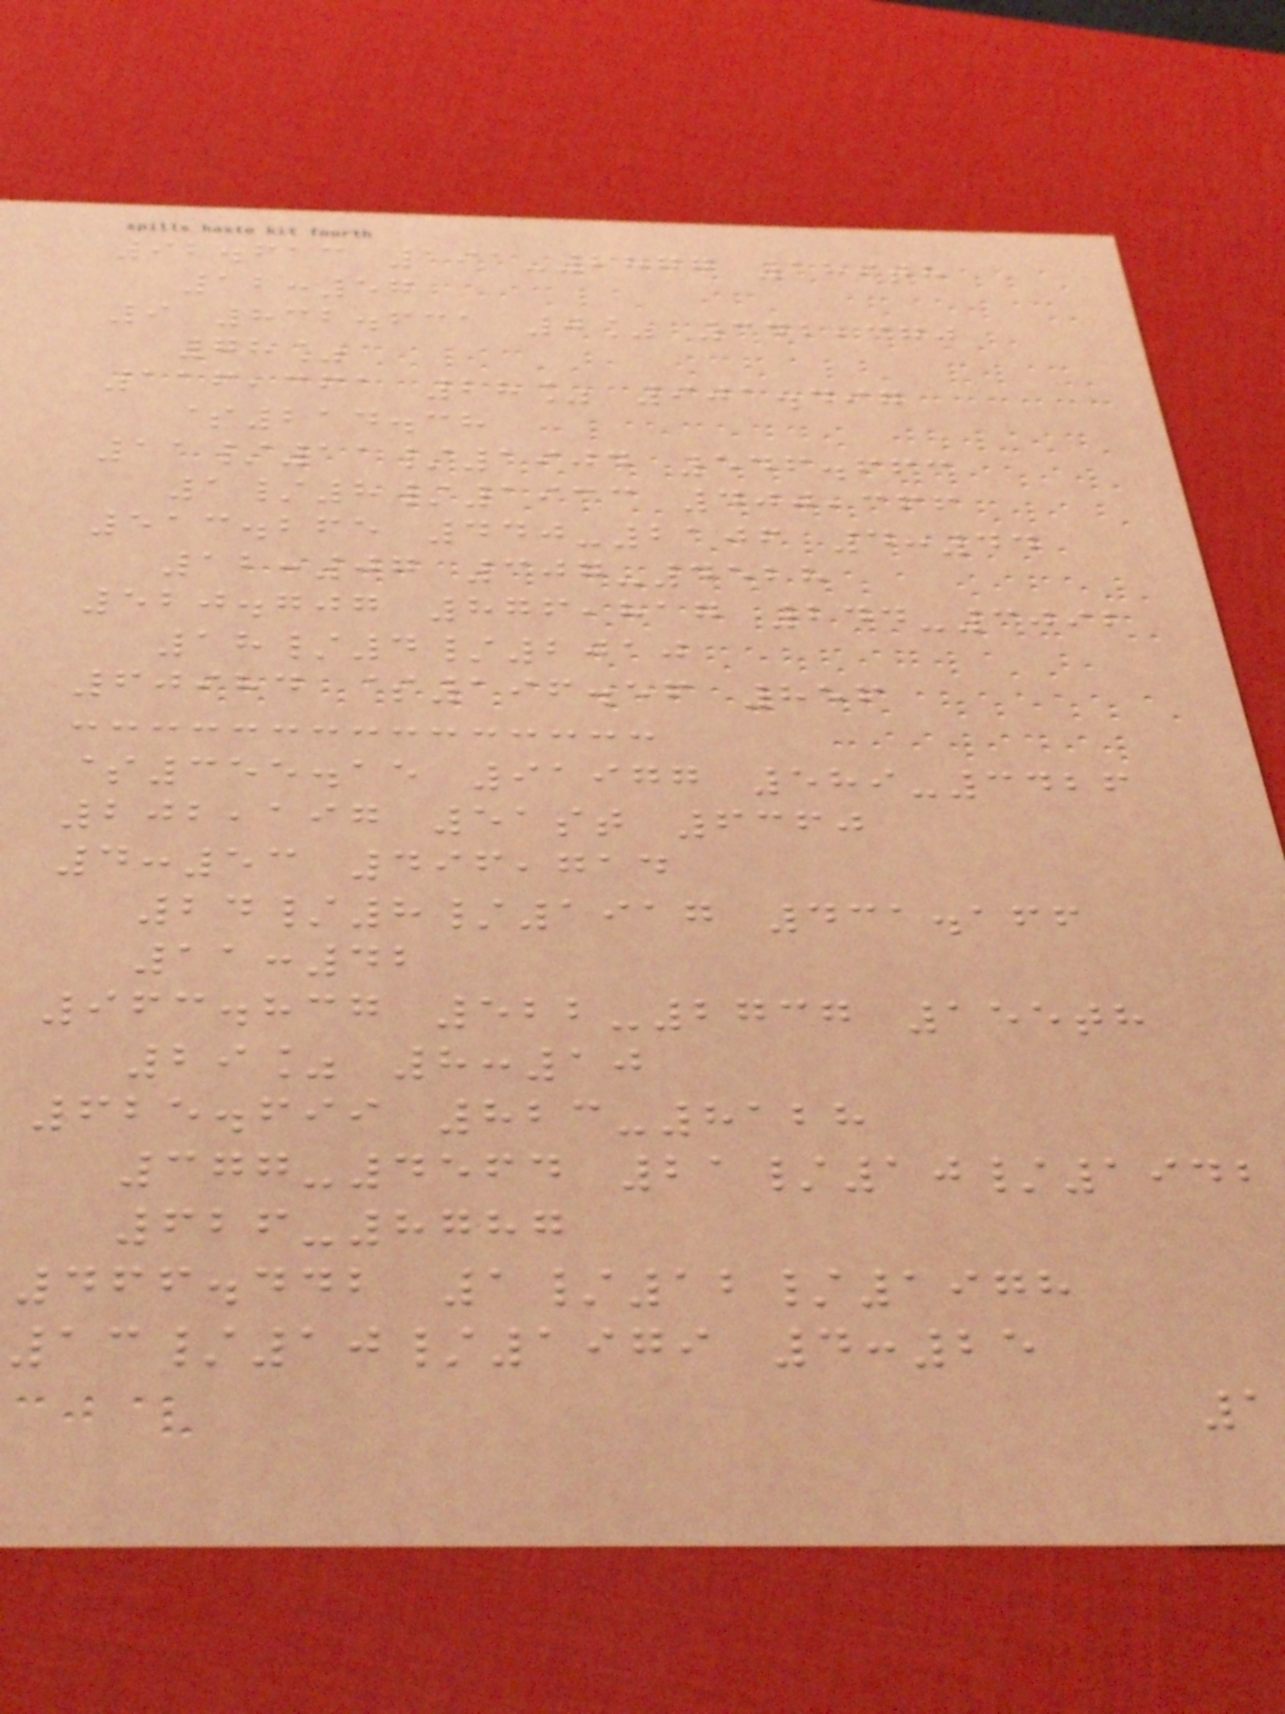92.613 191-2877 189th
12:57
9 832.631 0% 342,370
78%
116,361 28% 901.497
$214.38
11/11/1904 546.663
1/8/1933 400,366
513.265 440-2106 4:44
12:07 307-4528
520.707 876,817 244-3092
18/4/2010
60984 $196.56 856
$355.15 91977 589-3426
202,197 51st 6360
4:53 496,714
24/8/1917 431.166
11:42
963.837 522-2737 155th
29% 8:10
625.699 823-8128
377-4564 21/10/1942
626-8787
466.442 1/12/1978
13/10/1979 4:25
